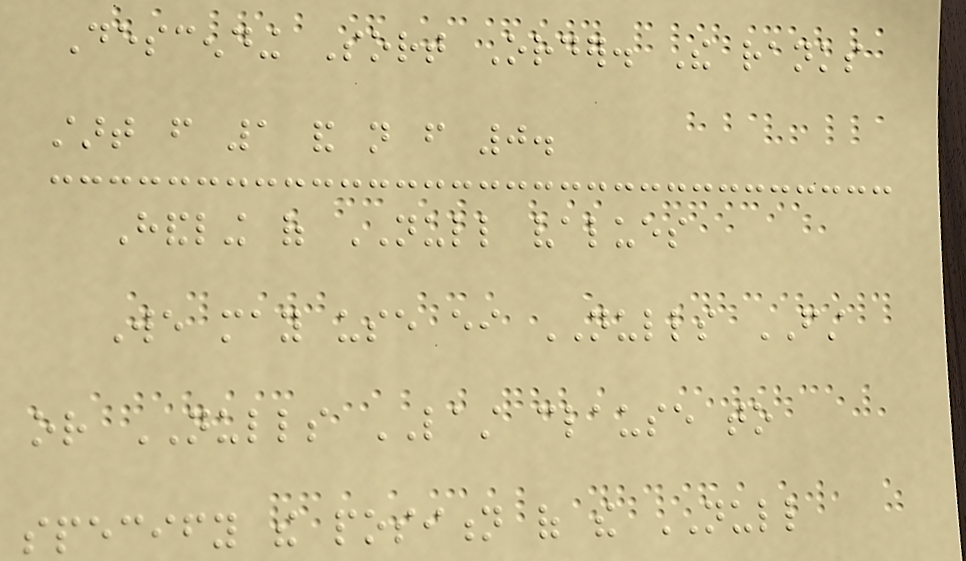Descending Sort Order. The ranks
start from 1 and not from 0.
Handling of NULL values
We may use either NULLS FIRST
or NULLS LAST clause to
specify the position of the NULL
